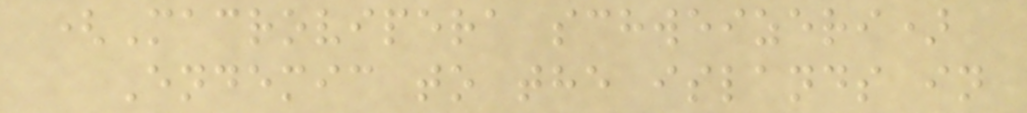(Macrovipera schweizeri)
Endemic to the islands in
